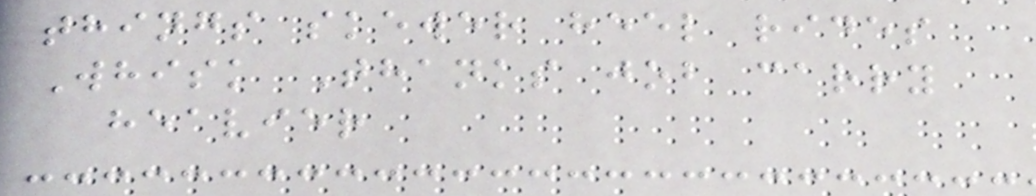things skewer heel rides
Whisk Thanks job carry
heavier
